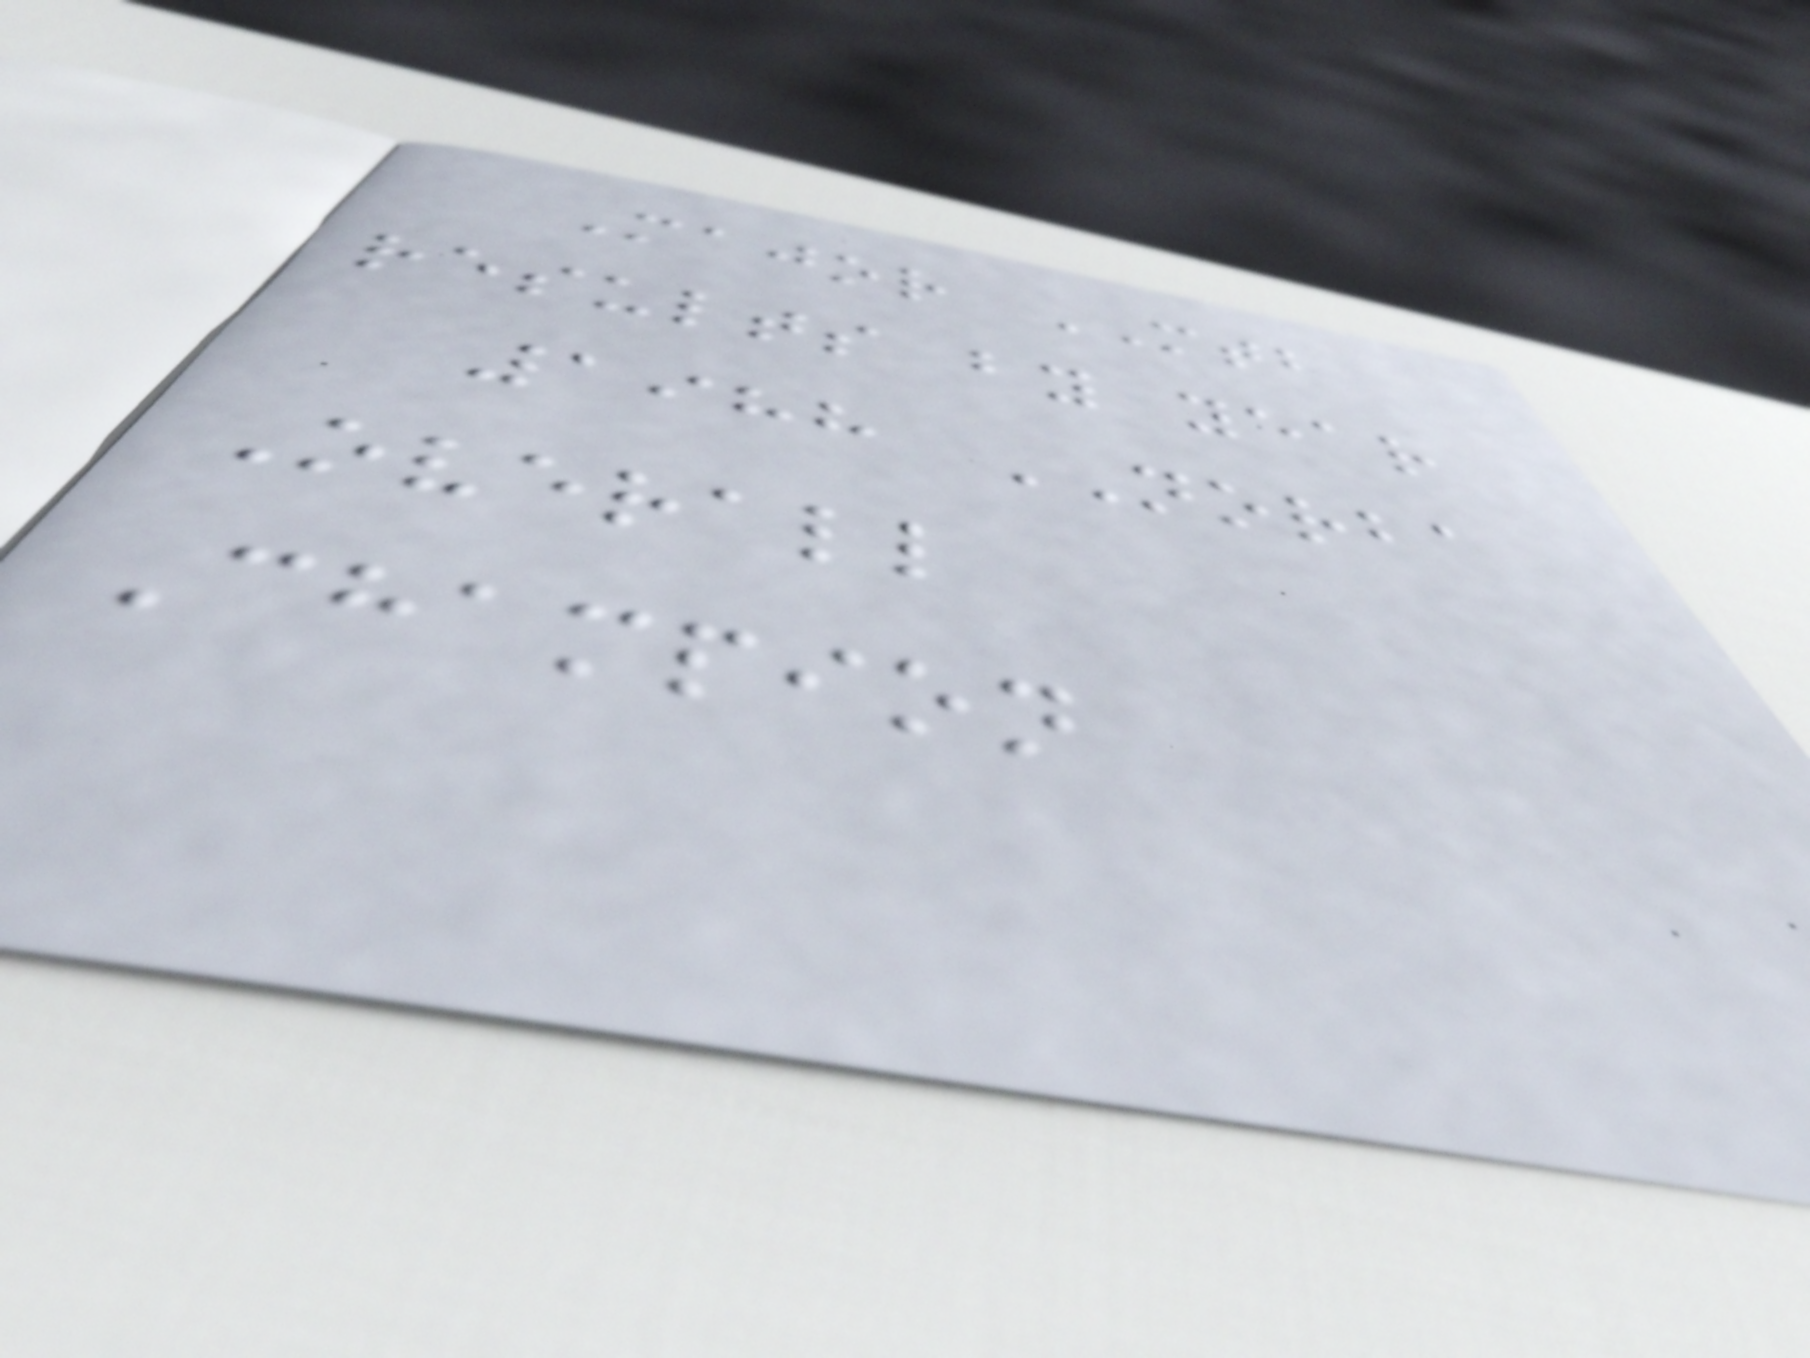Major MTB
results by year
1988 NORBA
Overall
Champion
